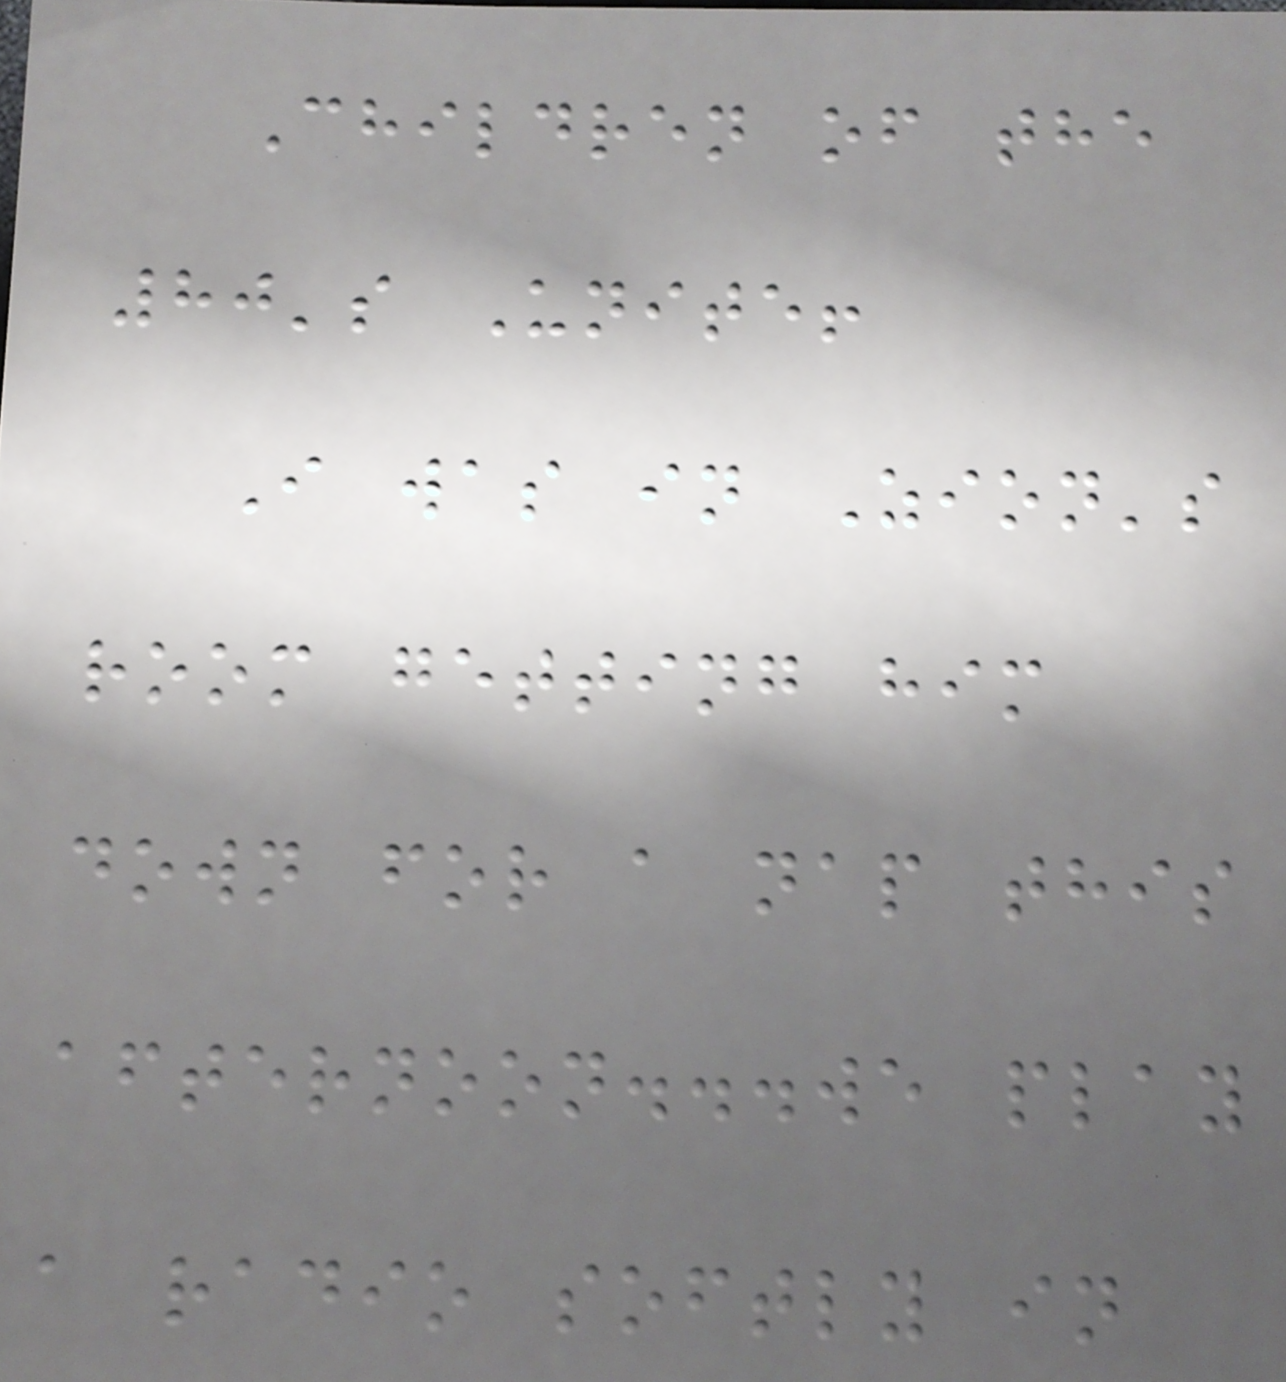Children of the
80's Unite!
I was in Zion's
room getting him
down for a nap this
afternoon...we play
a radio softly in
